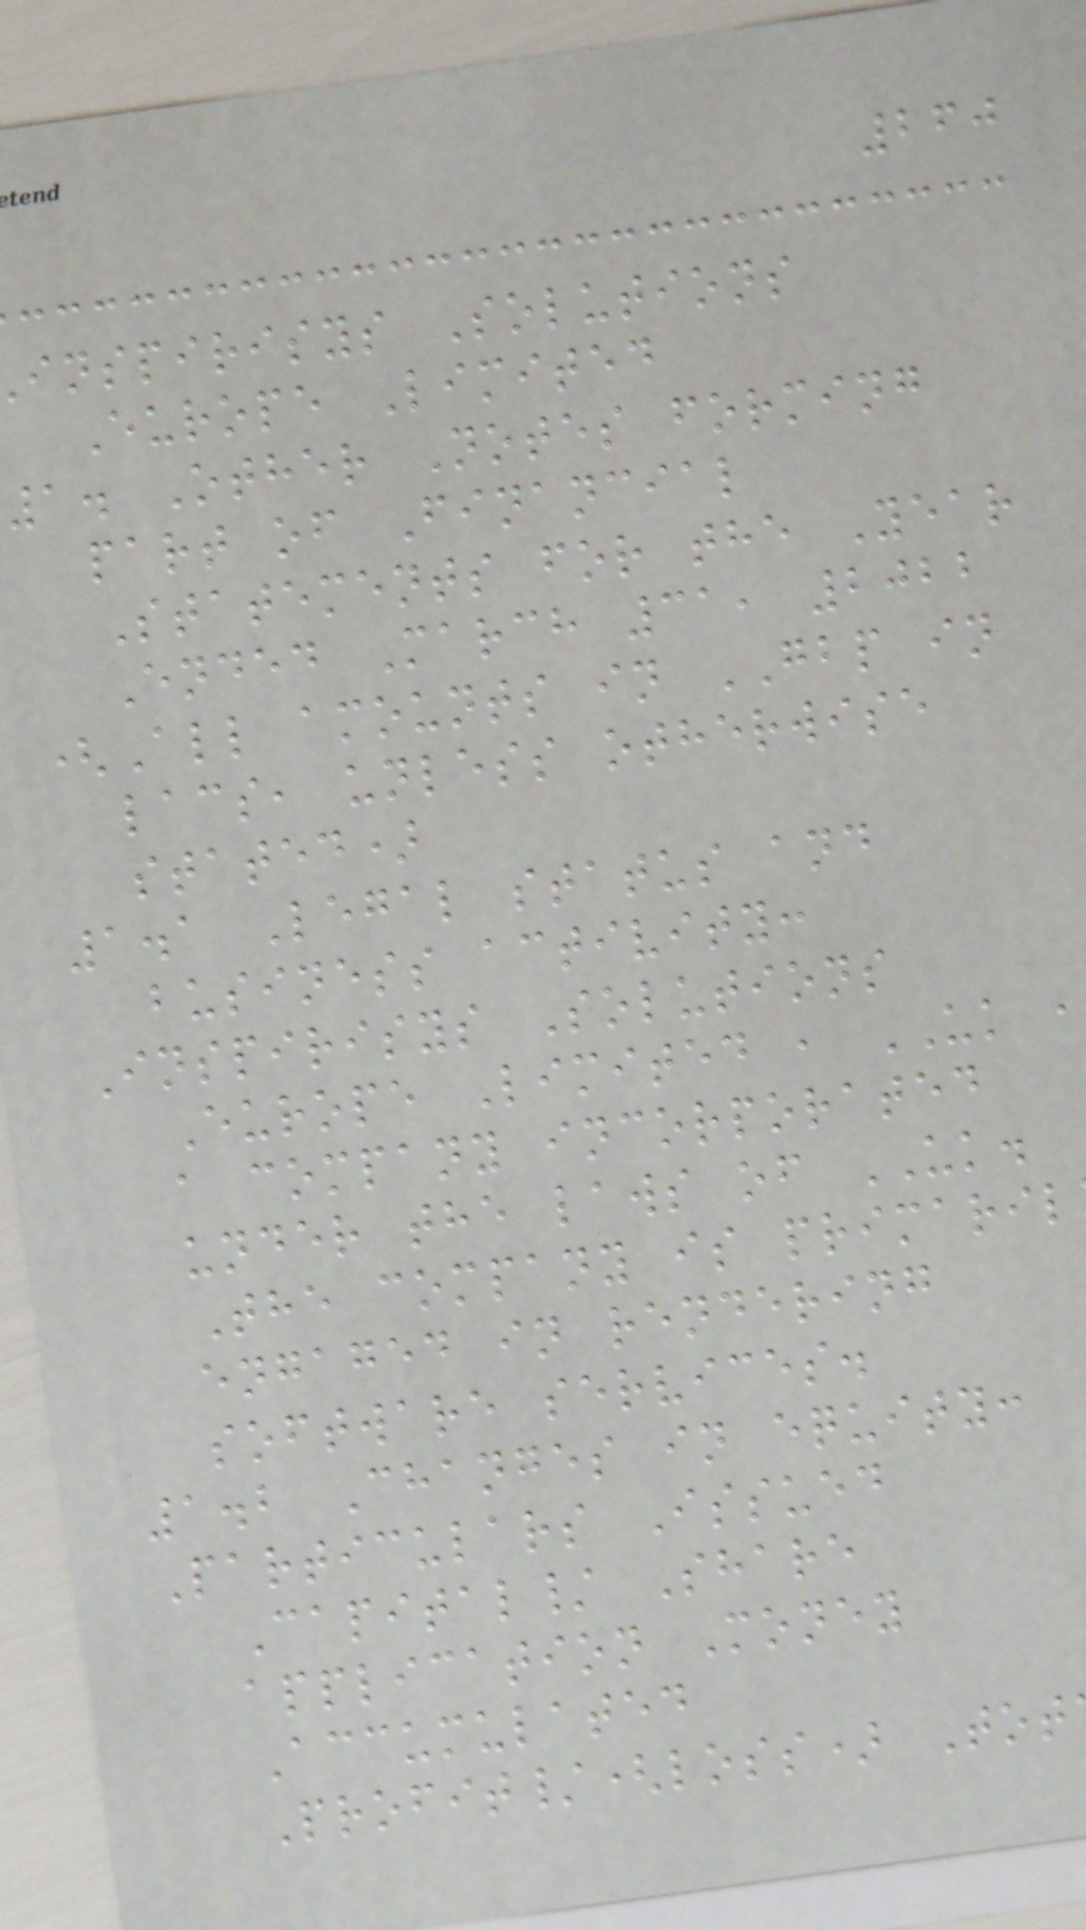260
inspirisys Solutions
Europe Limited
1. Other Notes forming
part of Financial
Statements for the Year
Ended March 31, 2022
(All amounts in GBP in
lacs, unless otherwise
stated)
1.1 Legal status and
business activity:
Inspirisys Solutions
Europe Limited , UK ,
a company incorporated
under the laws of UK.
The company is primaril
engaged in rendering
software services.
1.2 Changes in equity:
Particulars Issued
Capital/ Share
application Money
Accumulated
Profit/(loss) Tot
